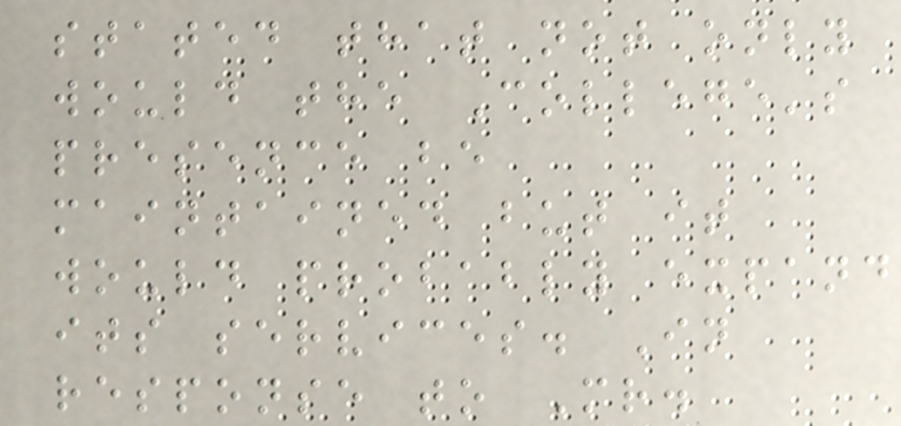stated that not only
would the College's
presence be
maintained but it
would probably expand
its services. In
response to Mr.
